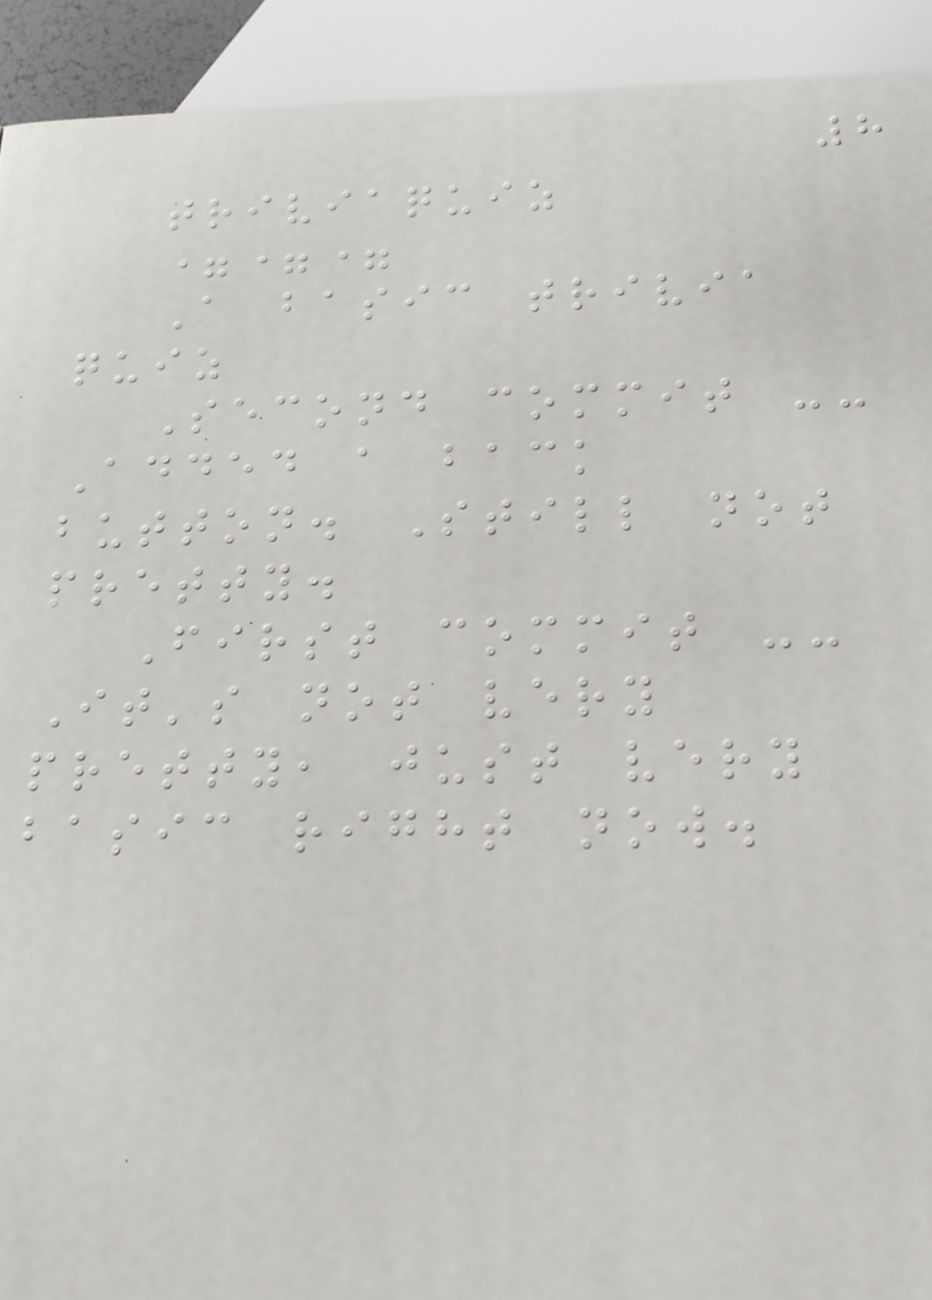8
triviaquiz
===
A basic trivia
quiz
Second commit --
Added a back
button. Still not
pretty.
First commit --
It's not very
pretty, just very
basic right now.
